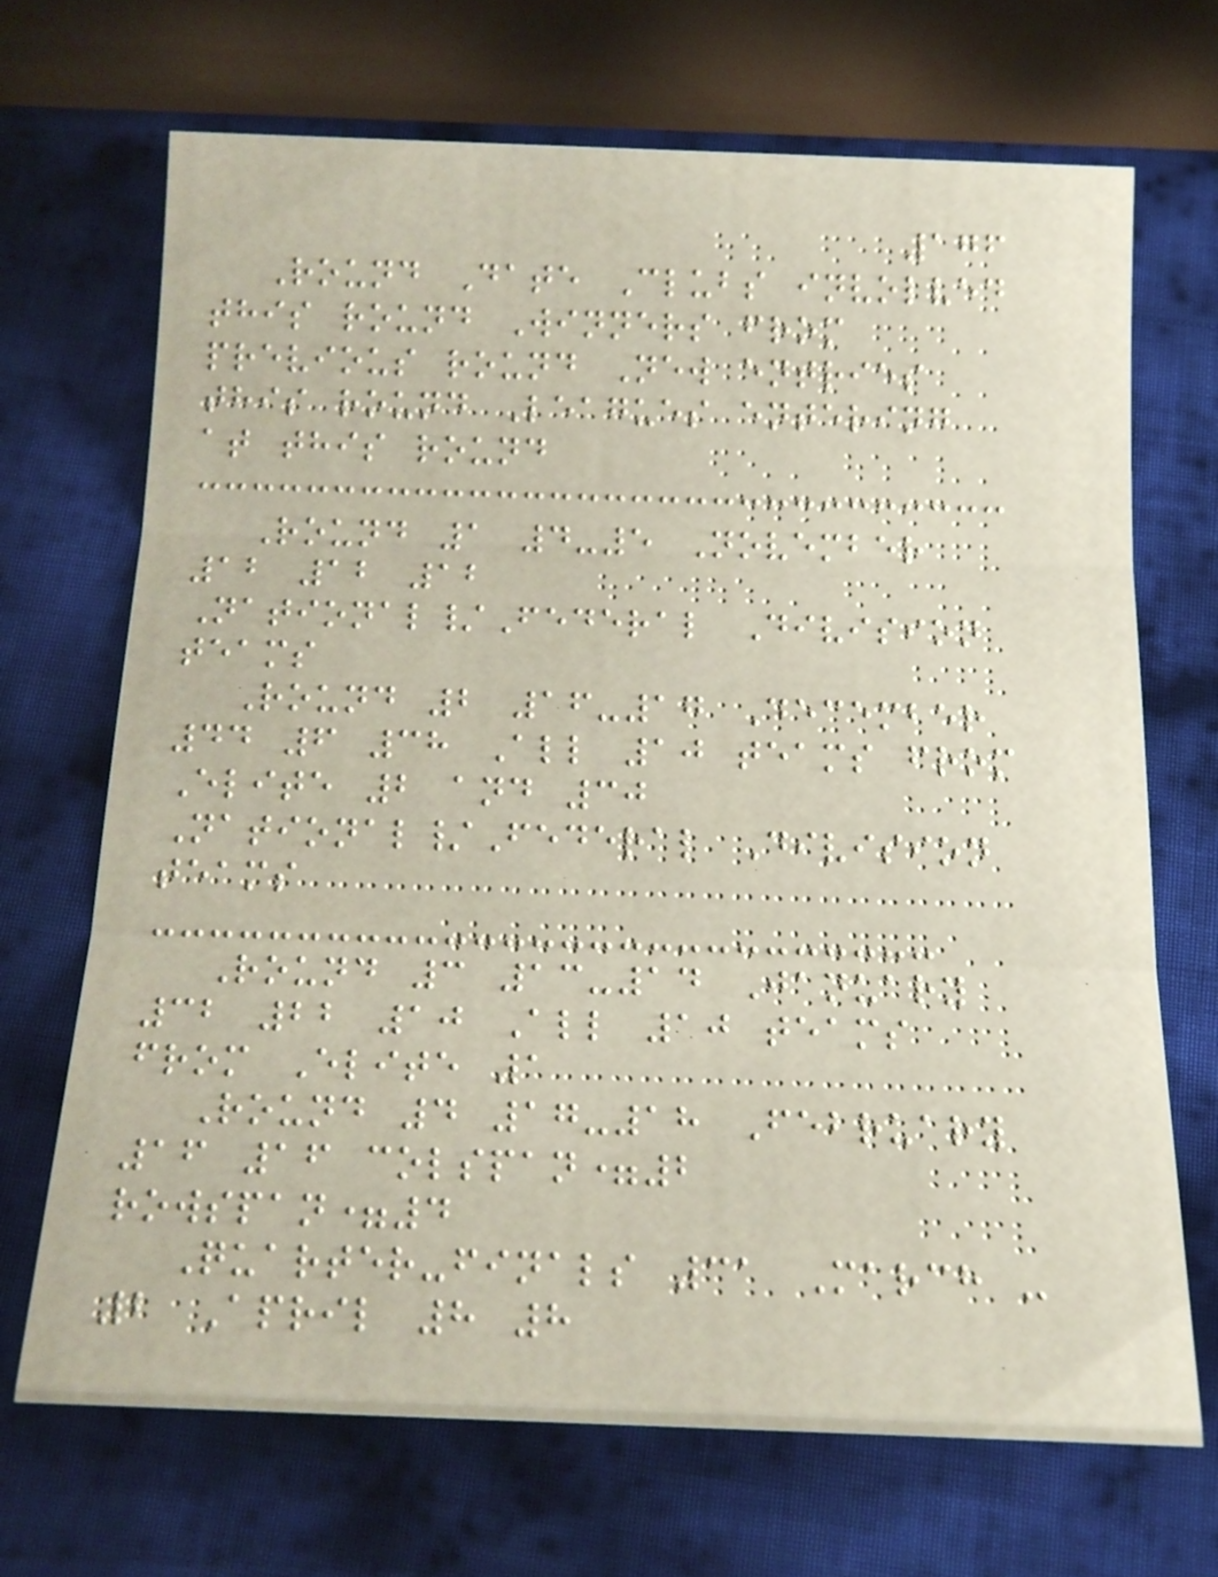176
Round Date Clubs involved
this round Winners from
previous round New entries
this round Leagues entering
at this round
Round 1 4-5 November
12 12 12
National/Federal Division
teams
Round 2 16-17 December
44 6 38 All 10 teams from
Elite 2 and 30
National/Federal Division
teams
Round 3 13-14 January
32 22 10 All 10 teams
from Elite 1
Round 4 17-18 February
16 16 colspan=2
rowspan=4
Quarter-finals 31 March -
2 April 8 8
